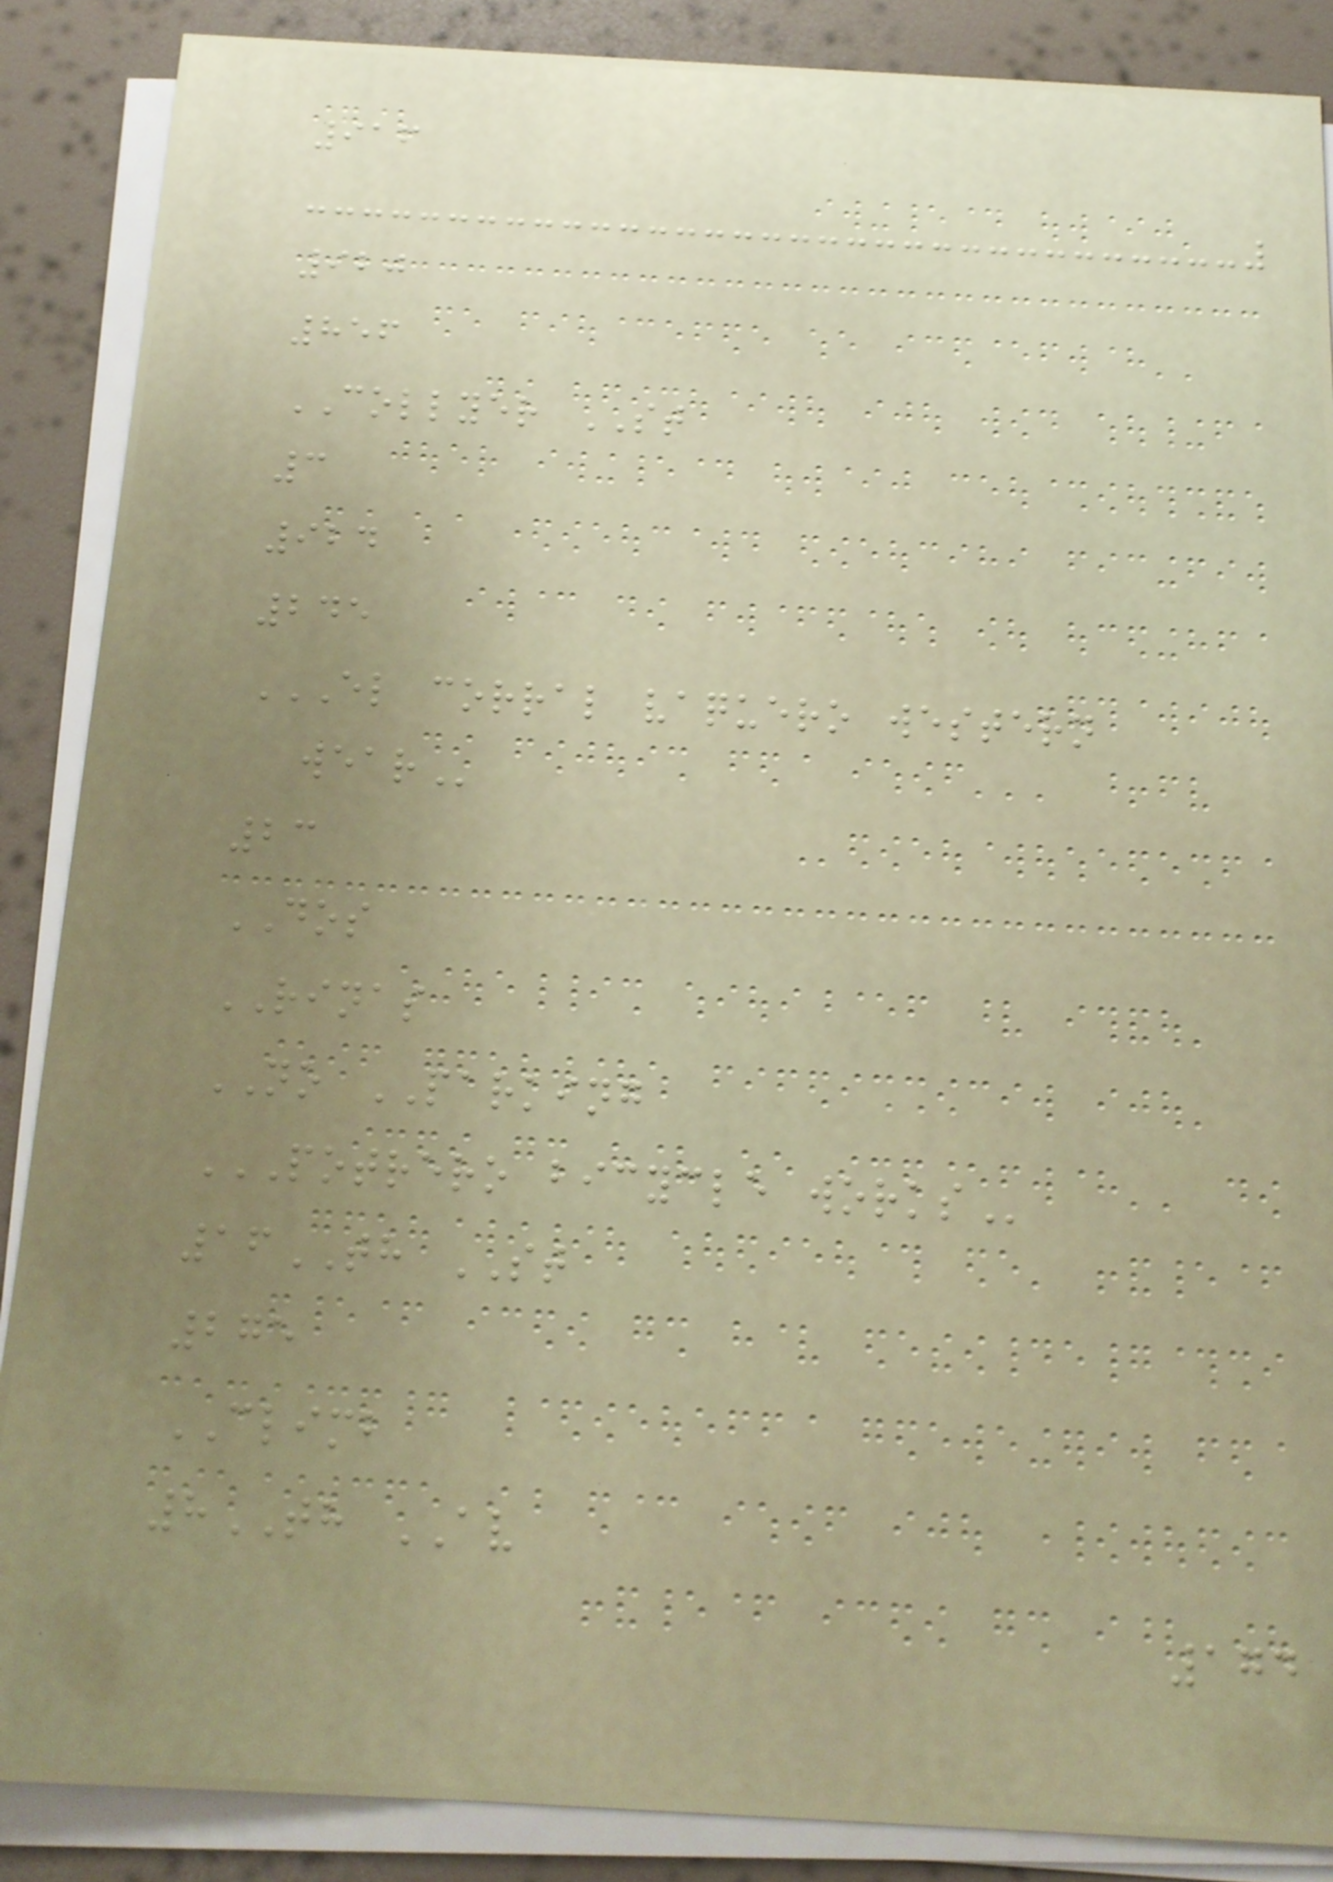916
920
856
COLLYER ST
3
924
245
EL CORRAL VAQUERO WESTERN
WEAR
23
DOS
RINAS
NO PARKING
POTRERO BICYCLE WORKS
16TH ST
275
CLIMB
8TH AV
174
